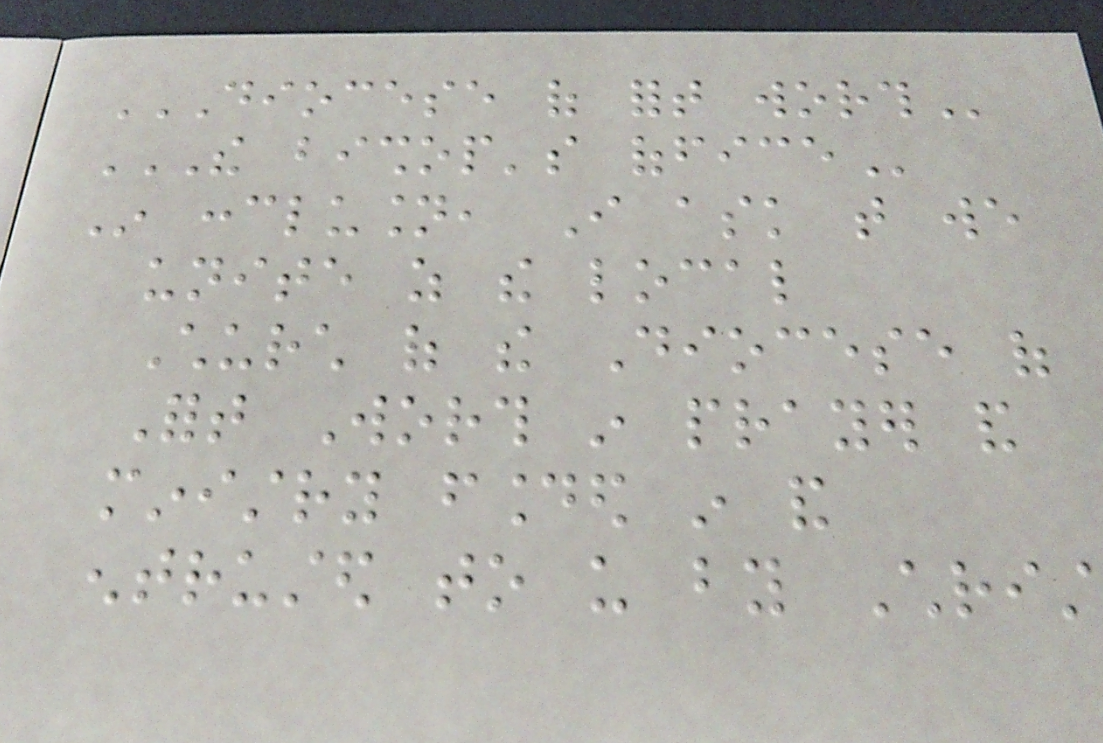DIOCESE OF FORT WORTH
THE BISHOP'S OFFICE
In conclusion, I ask that we
unite as the local
Church of the Diocese of
Fort Worth in prayer and
ministry founded in and
entrusted to us by Christ
